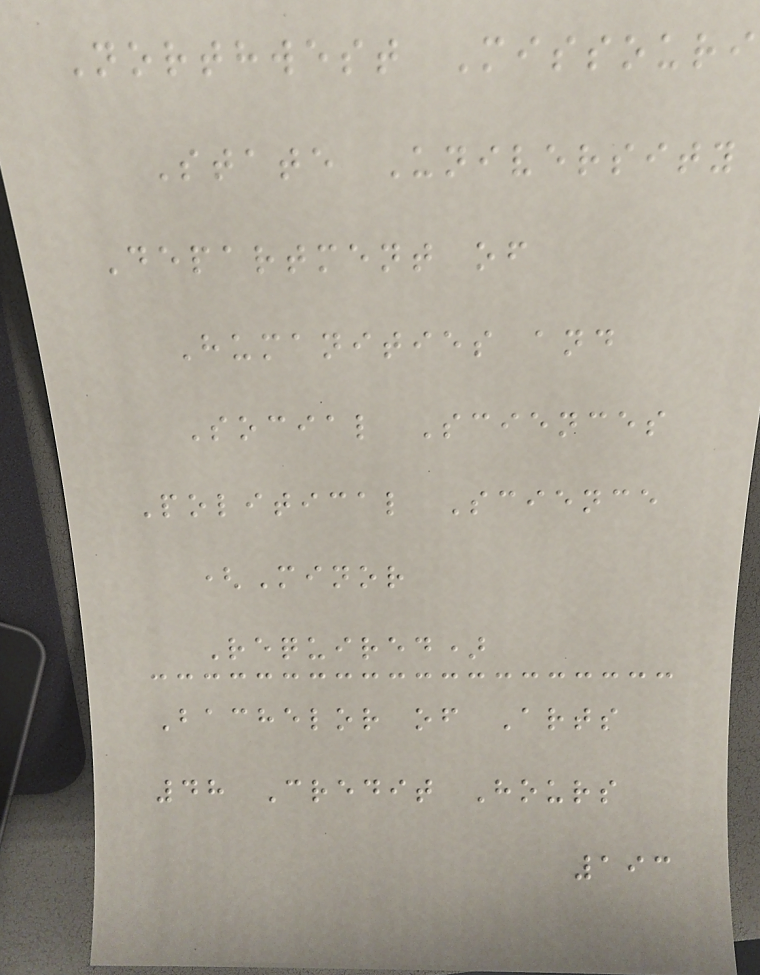Northwest Missouri
State University
Department of
Humanities and
Social Sciences
Political Science
(Minor
Required)
Bachelor of Arts
48 Credit Hours
193
